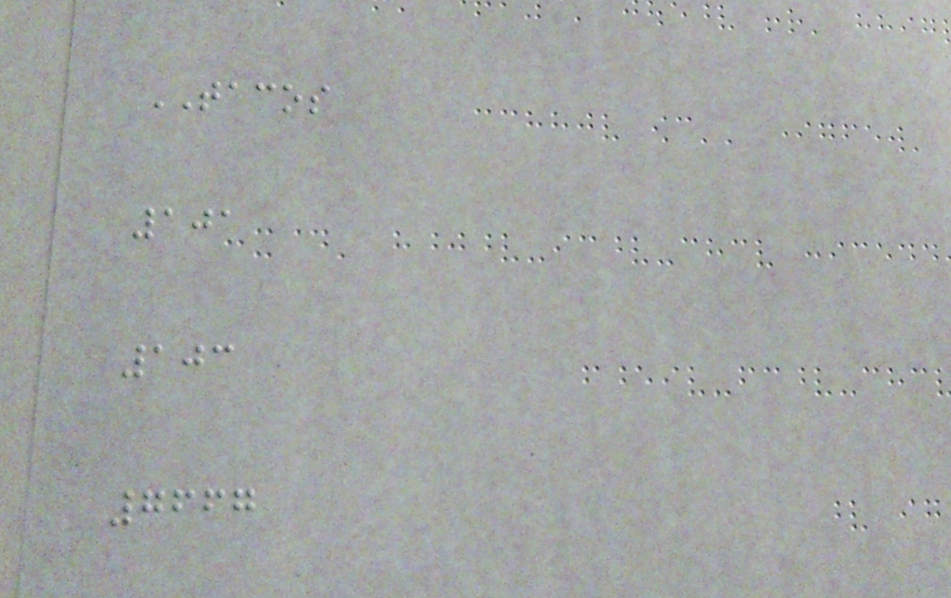TACOS
101
103
7667
